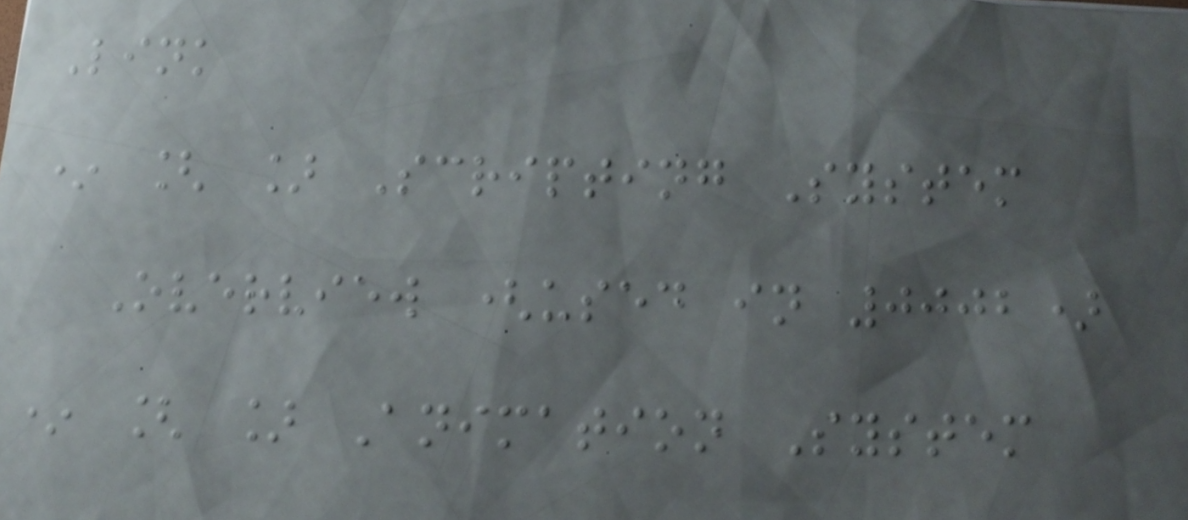Link
* [ ] Scripting System
Overview (used in 0002)
* [ ] Animation System
